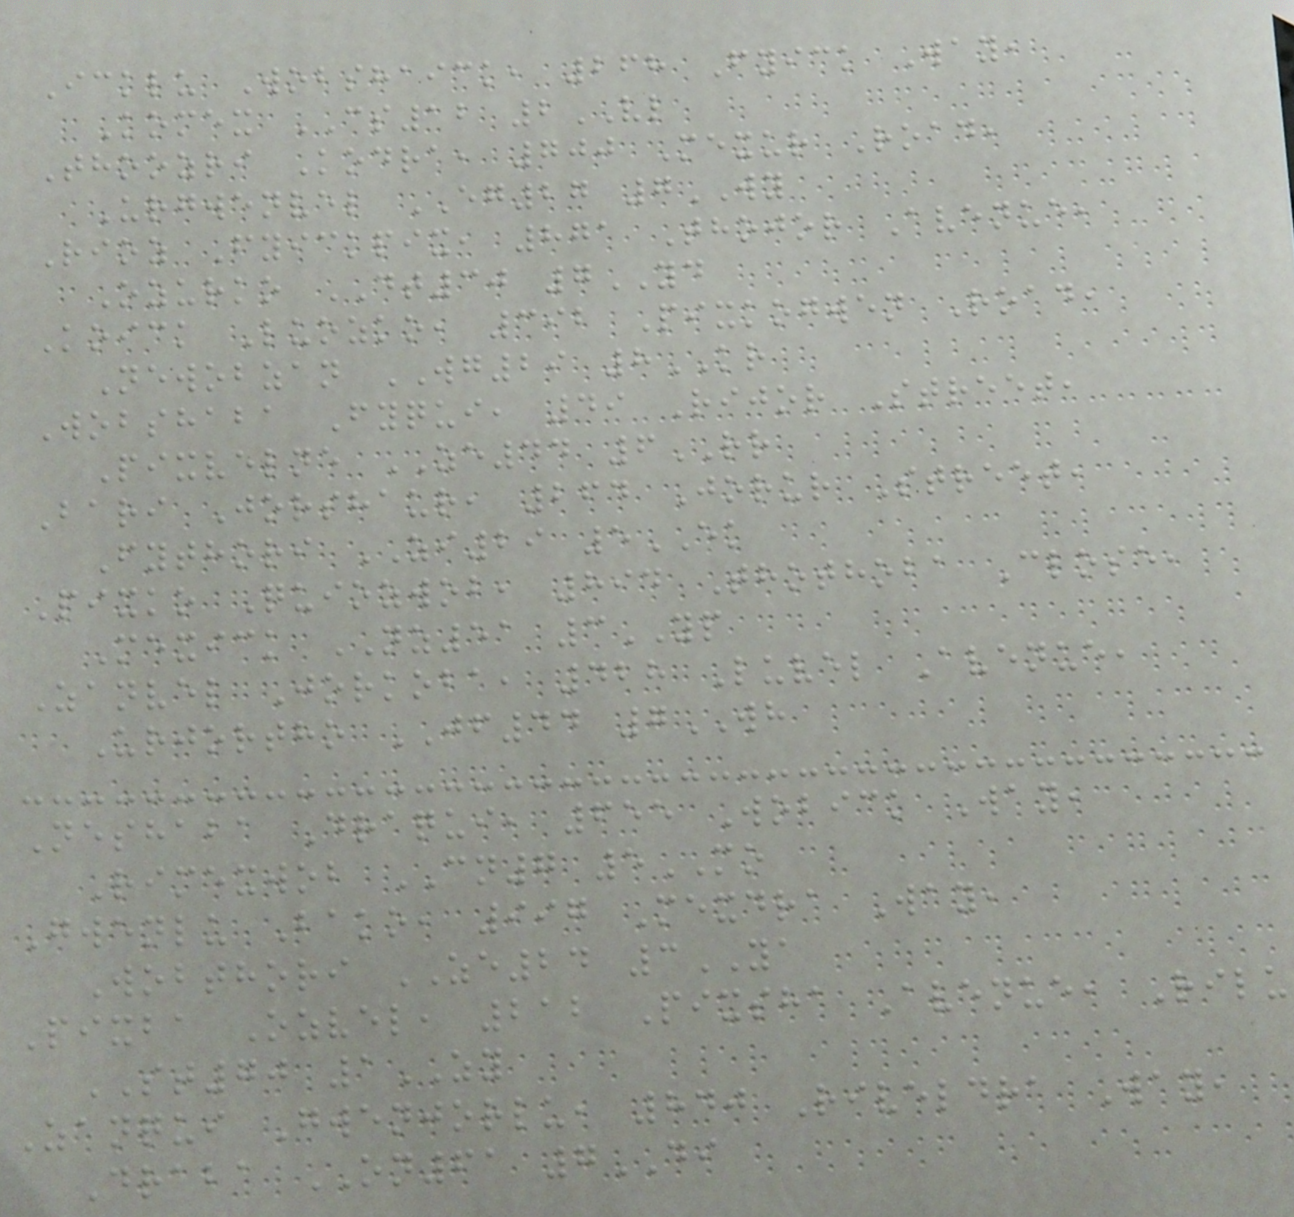Icklu Wobshaick, 268 Fyick Way,
Komex CS12 2VL
Thoozri Kodra, 700 Mexur Road,
Urgwenvel EG27 7WY
Rioz Fyickpix, 871 Thojor Avenue,
Ozurko DT30 7YD
Koick Luozko, 392 Pixkogwen Road,
Newobzan WG29 8KR
Wobshaba Fyqui, 49 Rijor Street,
Pixvelne ZE44 6RR
Bari Jorshaur, 264 Jorur Street,
Fythori ZI29 5EK
Pixko Quiozwob, 894 Thothoba Close,
Mexick NZ51 3YP
Zanvel Jorkoba, 428 Luvel Avenue,
Urjortho JF44 7WH
Neshaba Draqui, 655 Wobick Way,
Rimexwob CN7 5MO
Gwenlu Bako, 997 Mexdra Way,
Wobthori ZE24 3YA
Pixba Ozvel, 212 Pixsha Avenue, Rilu
ST70 1ZY
Zanqui Gwenjorlu, 840 Riveldra Way,
Draba ON61 7DI
